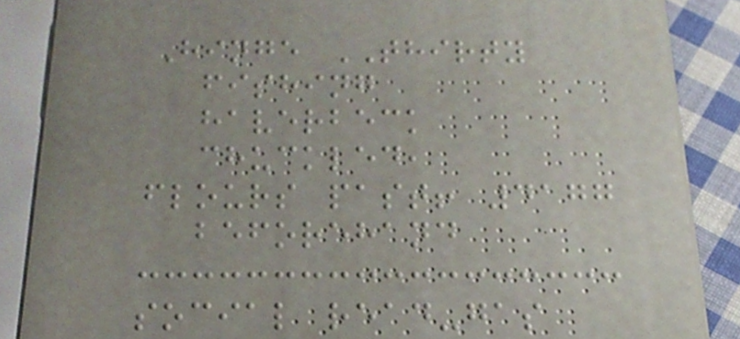Hinge THIRTY
fishing
haverbeck
chuckled,
flours past! 4177
beforehand
social read-gas
